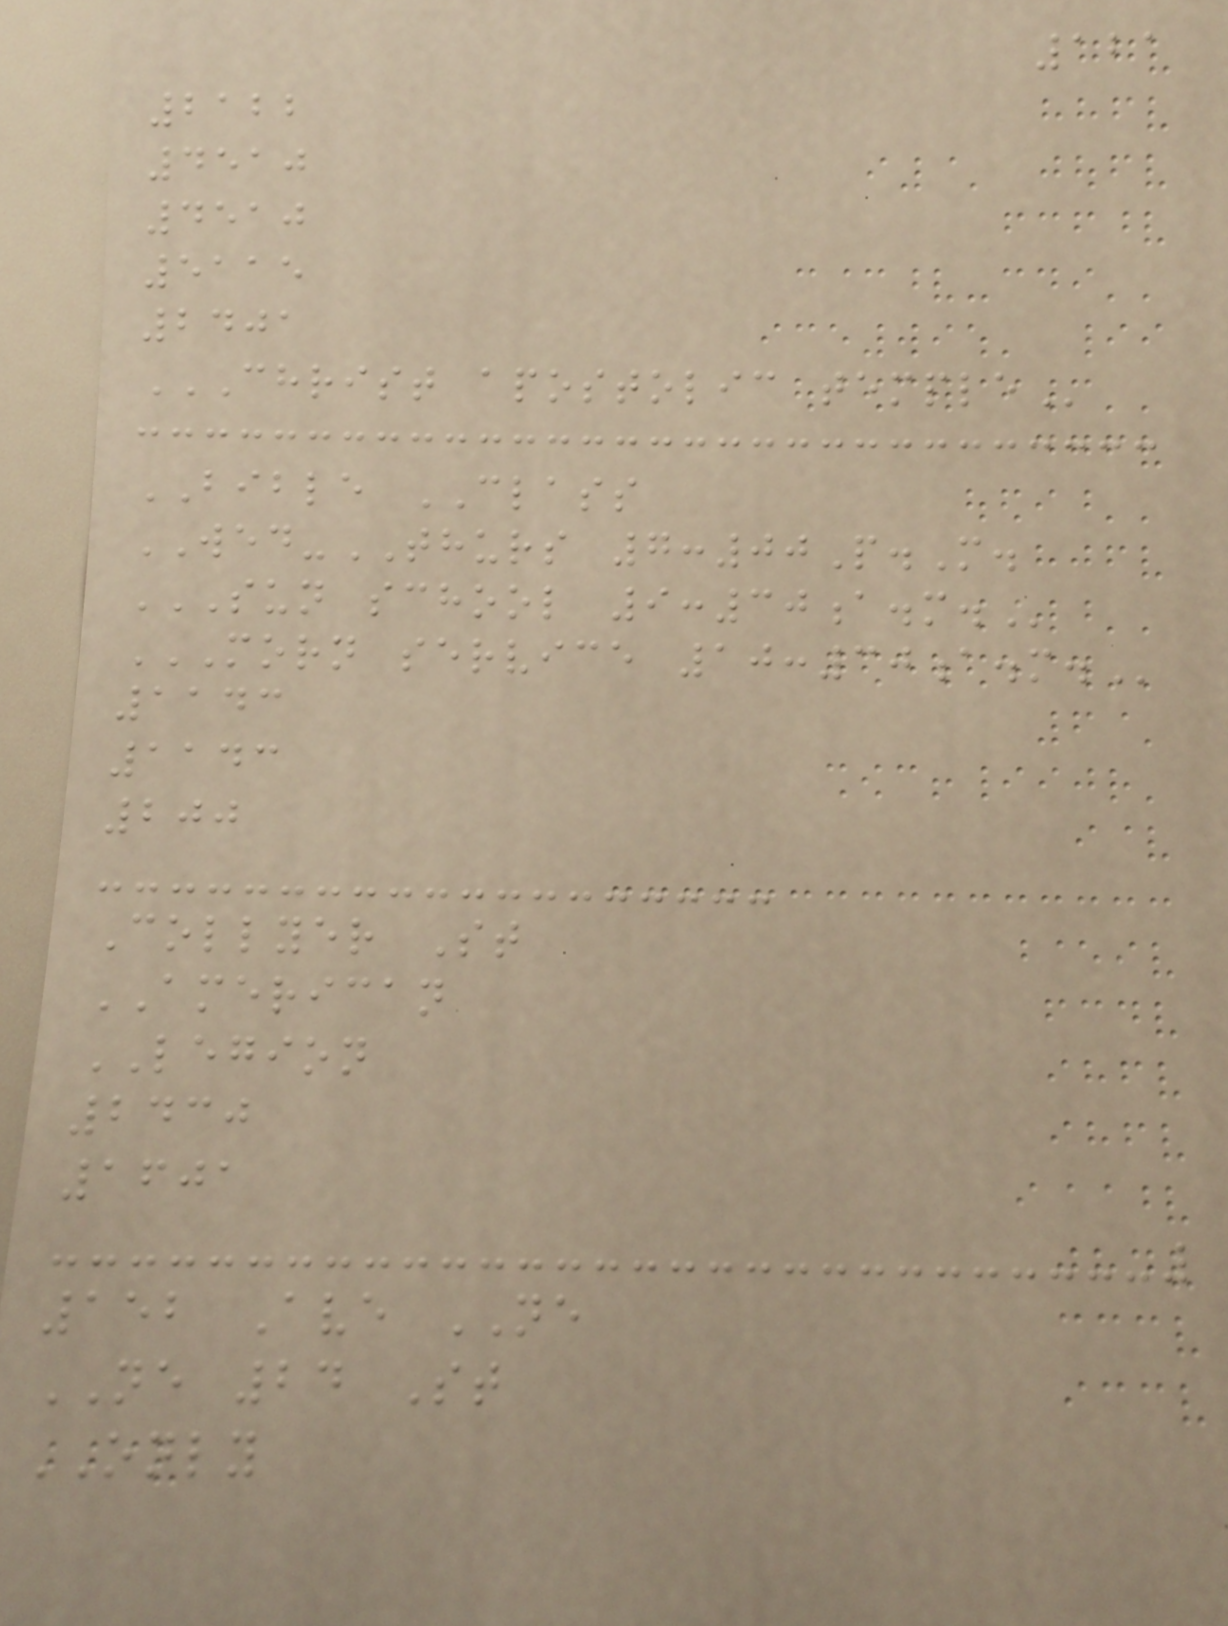121
2122
4510
4510
5115
2401
CHRIST APOSTOLIC TEMPLE
BIBLE CLASS
WED-THURS 7:00P.M.
SUN SCHOOL 9:30A.M.
MORN SERVICE 10:30A.M.
1143
1143
200
Collyer St
AMERICAN
LEGION
2430
1601
152 Ave NE
NE 24 St
ONLY
